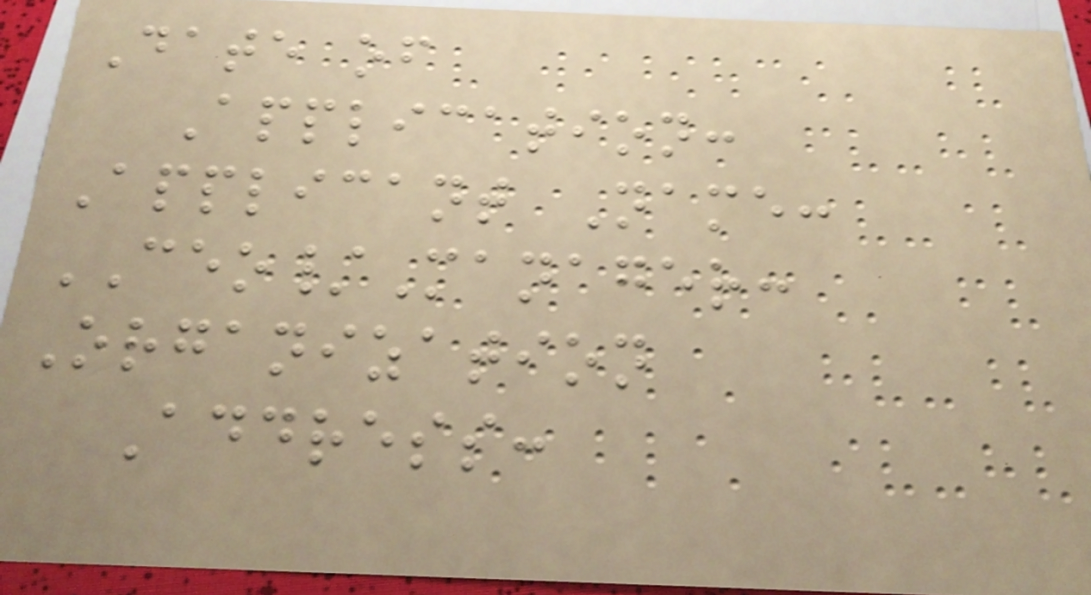Date of
Application:
Applicant Name:
CEO/Manager:
Organization
Address:
